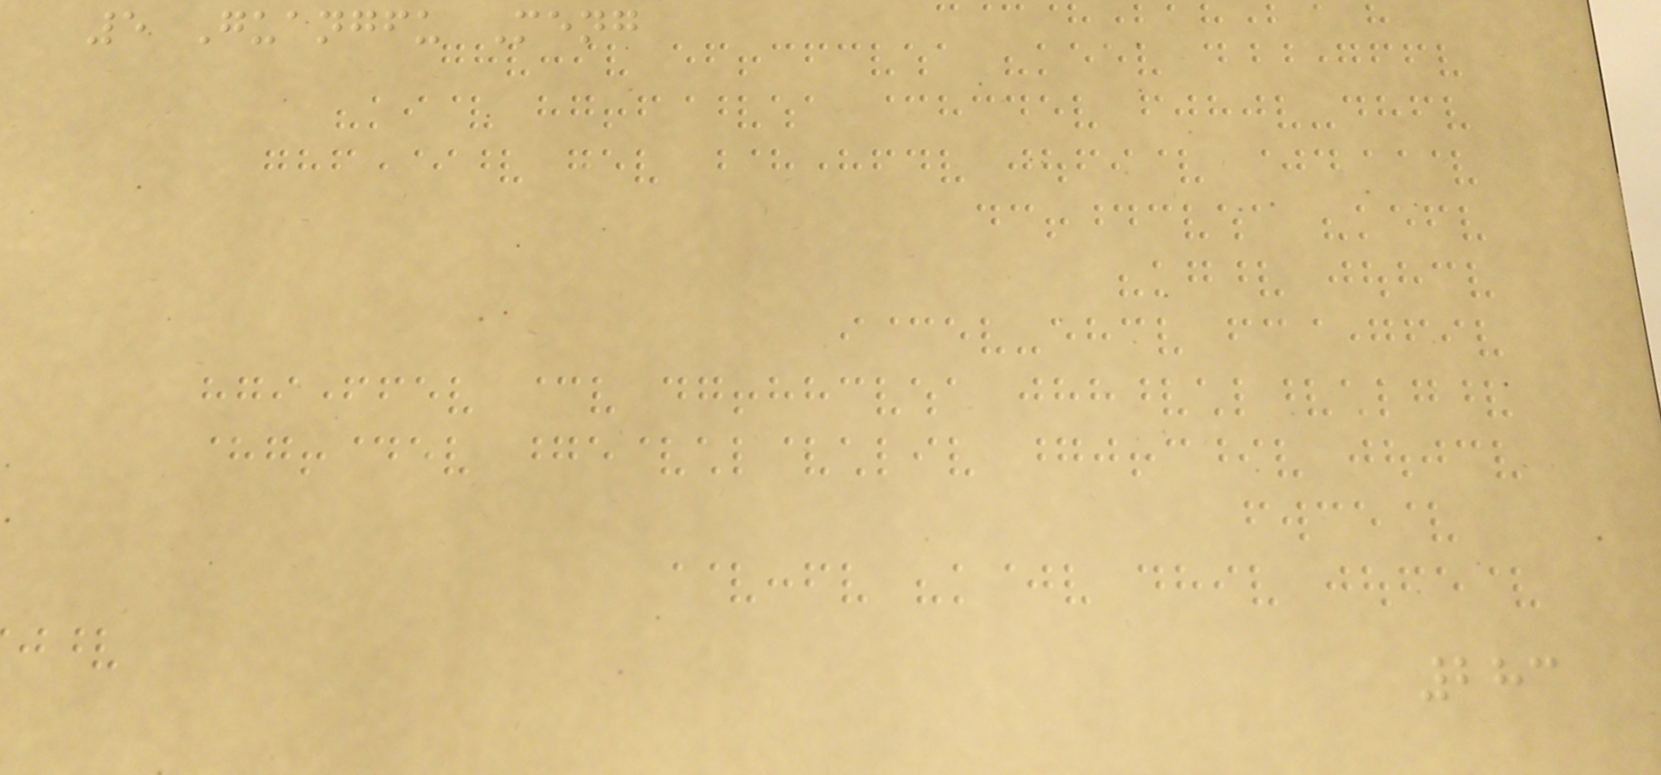5 Guangfu Meng
283
